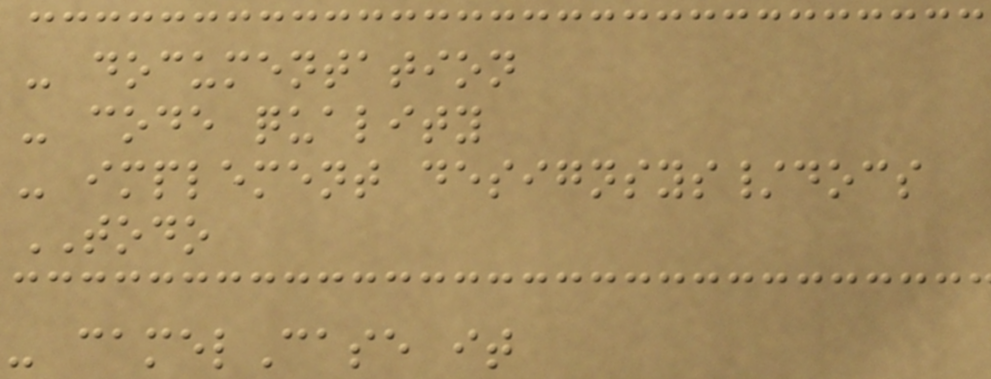- documentation
- code quality
- implement designsys/docs
TODO
- camelCase it
